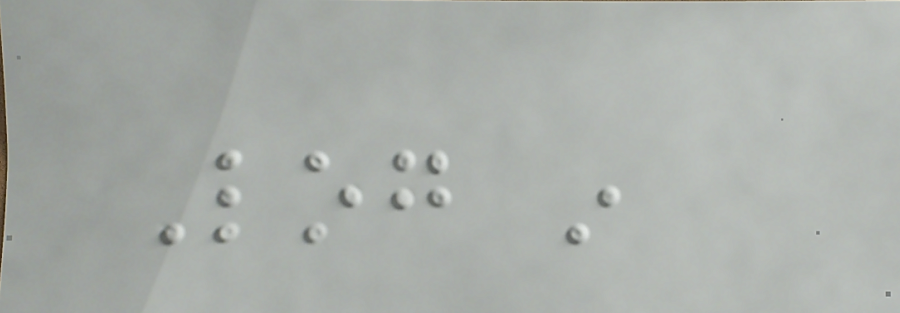Log in
